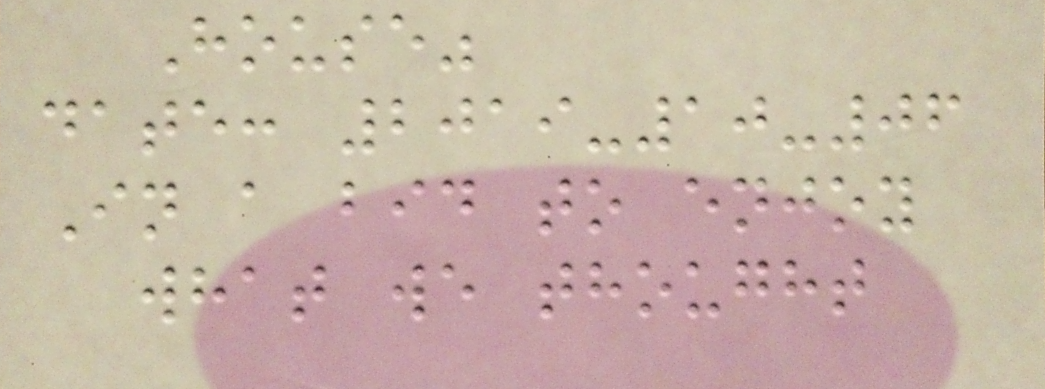House"
date: 2019-10-06
In a bid to enjoy
what we thought
